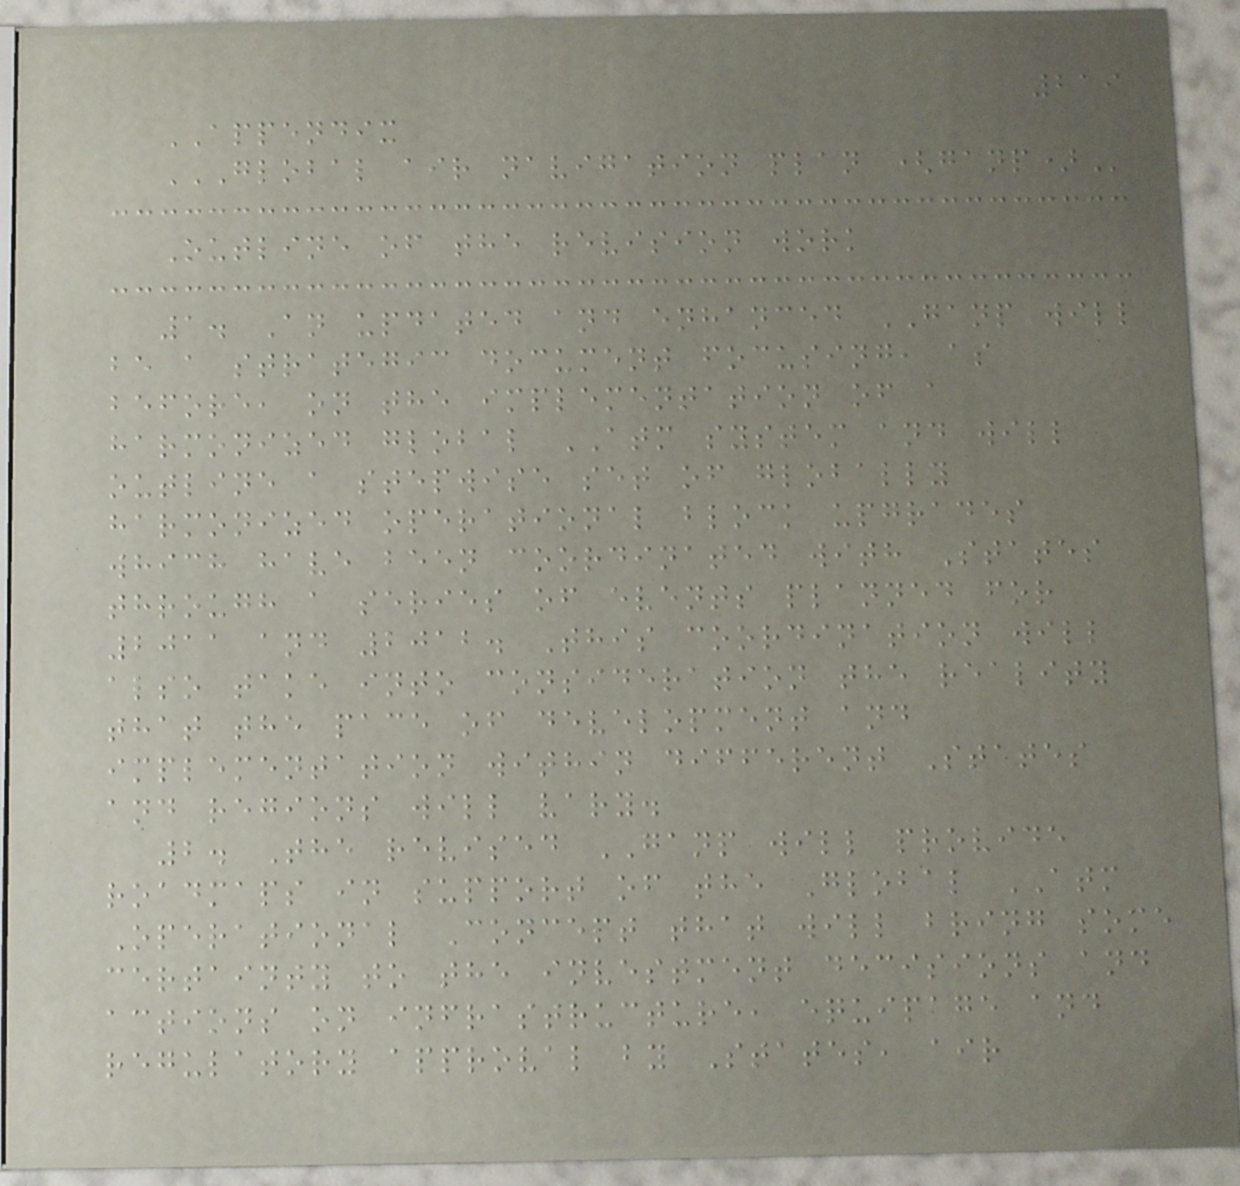219
APPENDIX
GLOBAL AIR NAVIGATION PLAN (GANP)
Outline of the revision work
1. An updated and enhanced GANP will
be a strategic document focusing, as
before, on the implementation of a
harmonized global ATM system and will
outline a stepwise set of globally
harmonized operational block upgrades
which have been coordinated with States
through a series of events planned for
2011 and 2012. This coordination will
also take into consideration the reality
that the pace of development and
implementation within different States
and regions will vary.
2. The revised GANP will provide
roadmaps in support of the Global ATM
Operational Concept that will bring some
certainty to the investment decisions and
actions on infrastructure, equipage and
regulatory approval by States, air
